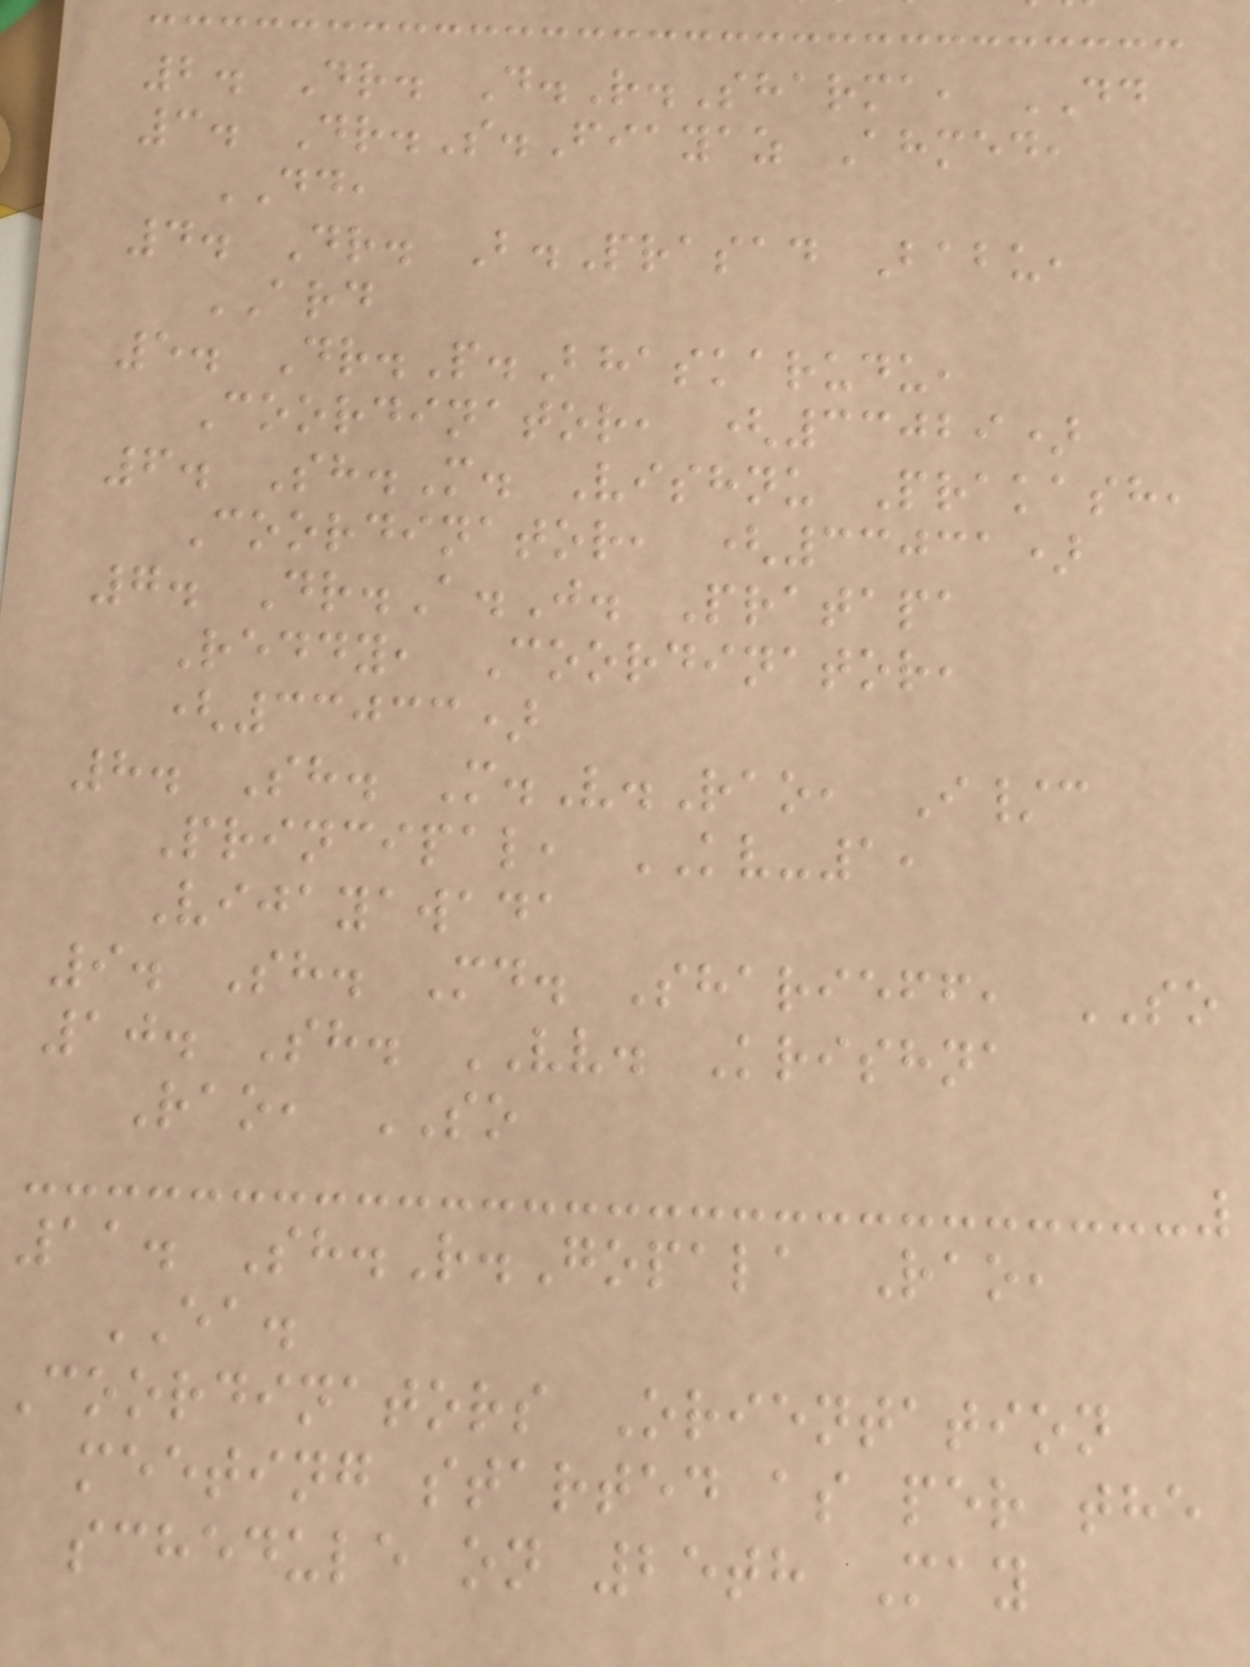2. Dr. D.R.Sharma, DD
3. Dr.S.Fiayaz Ahmed,
DD,
4. Dr. B.Prasad Babu,
ARD
5. Dr.P.Bhaskarudu,
Coordinator, (33029)
6. Sh.M. Vishnu Prakash,
Coordinator, (33031)
7. Dr.A.J. Pratapa
Reddy, Coordinator,
(33033)
8. Sh. M.V.Rao, I/c
Principal, KV-1,
Vijayawada
9. Sh. Md. Sharieff, SO
10. Sh. VV. Krishna
Rao, SO
11. Sh.R.Gopala Rao,
EA.
coordinators Orientation
meeting started as per the
schedule on 25th May
